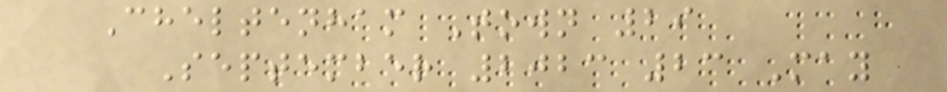Cheltenham Town 29
September 2023 23 May
